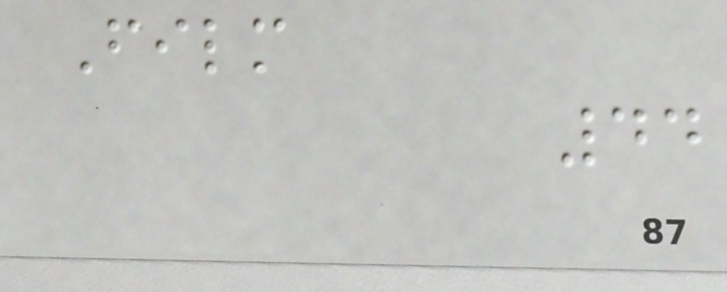Film
44
